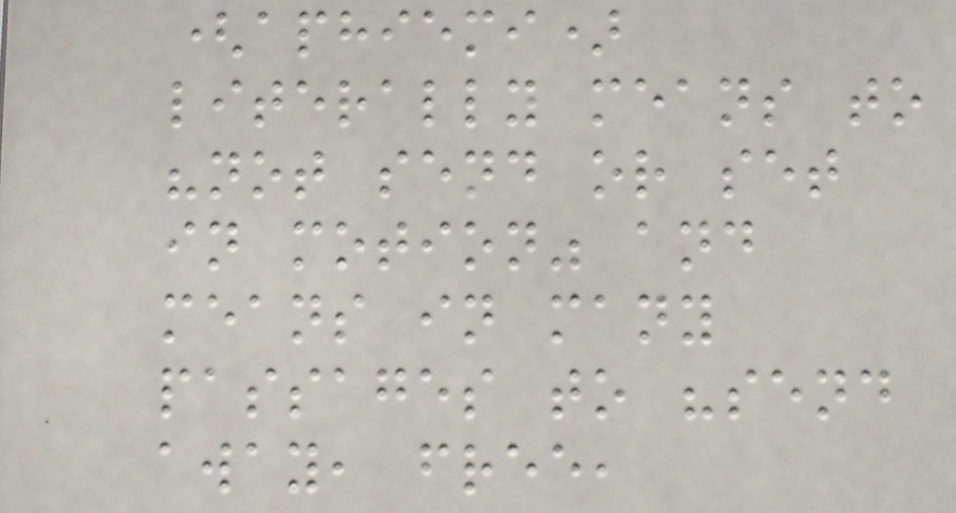(aphiemi)
literally means to
"not send or set
in motion" and
means in many
passages to "send
away, free,
